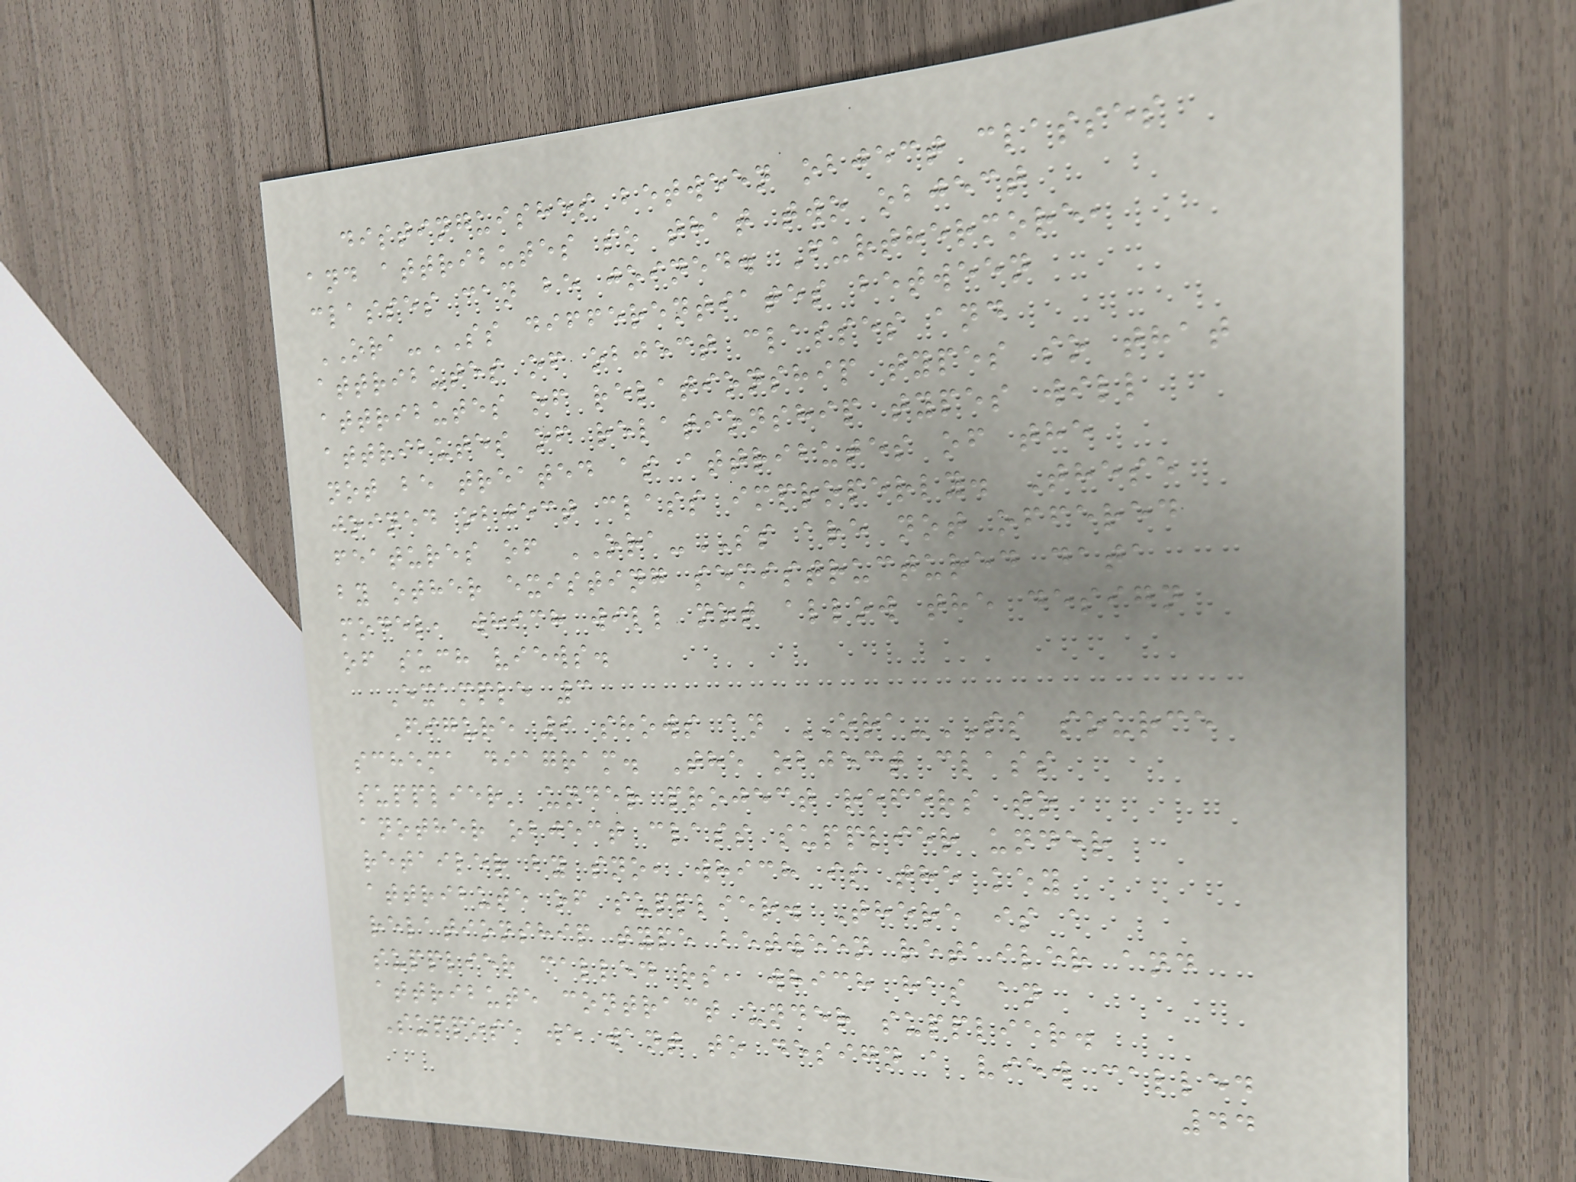distinguishes between object classes
and attributes so that two object
classes can be joined. Furthermore,
ORA-SS differentiates between
attributes of object classes and
attributes of relationship types so that
attributes of relationship types will
not be treated as attributes of the
joined object class improperly. These
features of ORA-SS are not offered
by other existing semistructured data
model, which will not allow the design
of such views.
Example 3
Figure 9 shows an ORA-SS source
schema diagram. The object class
supplier' under project refers to
another object class supplier under
retailer by sno, which is the key
attribute of supplier. There is a
relationship type between retailer and
supplier called rs, which has an
attribute contract under supplier.
Suppose we want to design a view called
44
